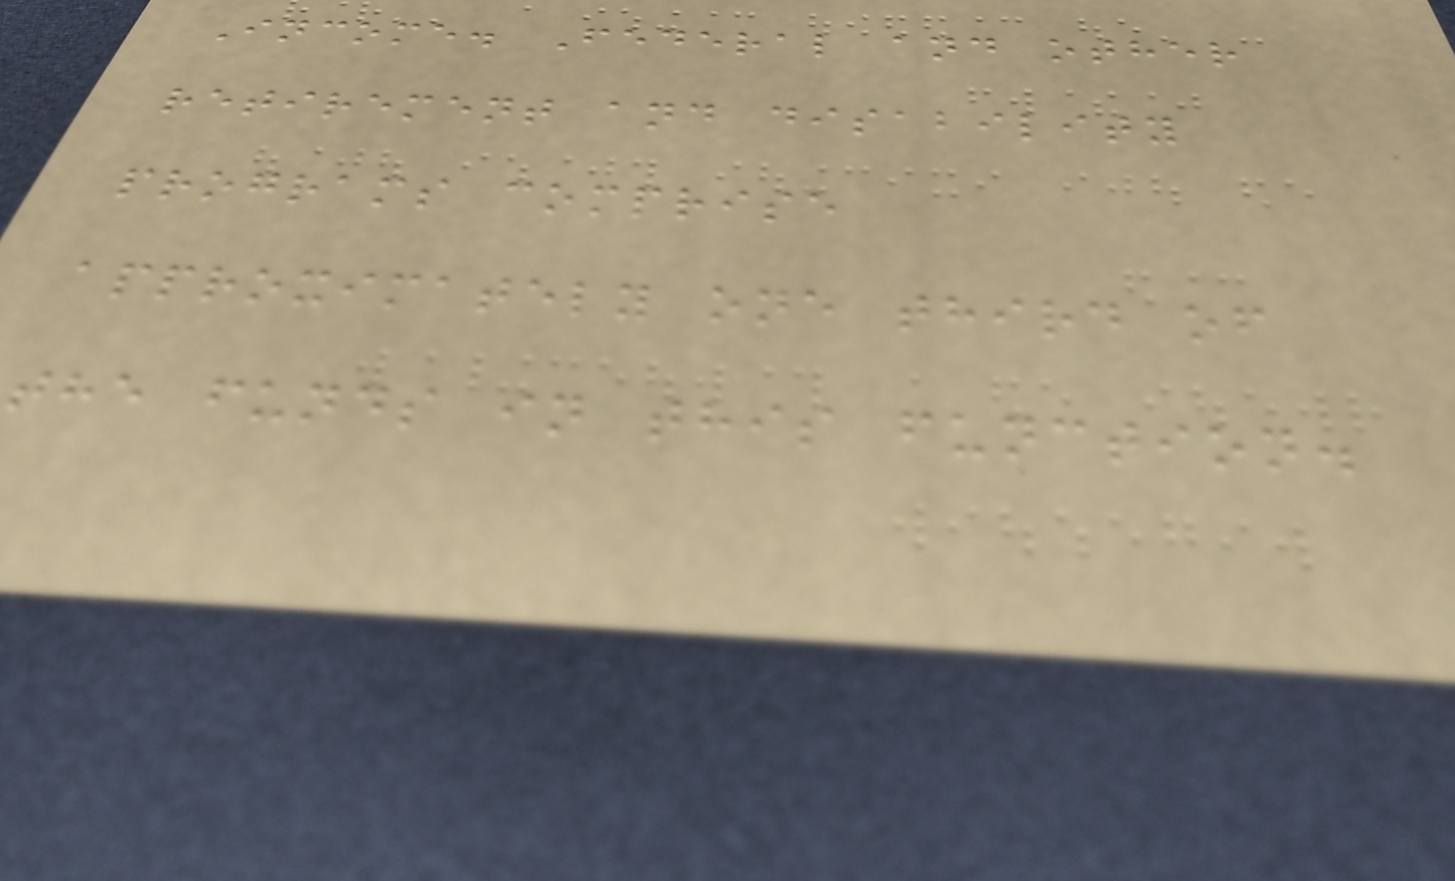Income. Federal and other
retirement and disability
programs comprise
approximately one third of
the funds in this function.
